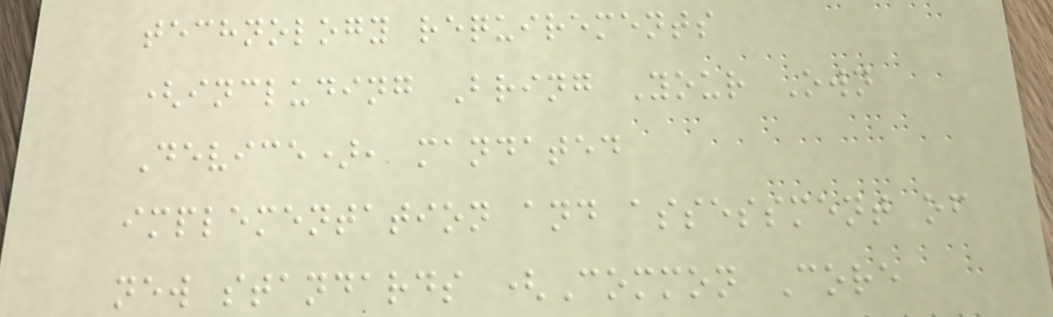technology requirements
(including Bring Your Own
Device), mandated
implementation and assessment of
new standards (Common Core
